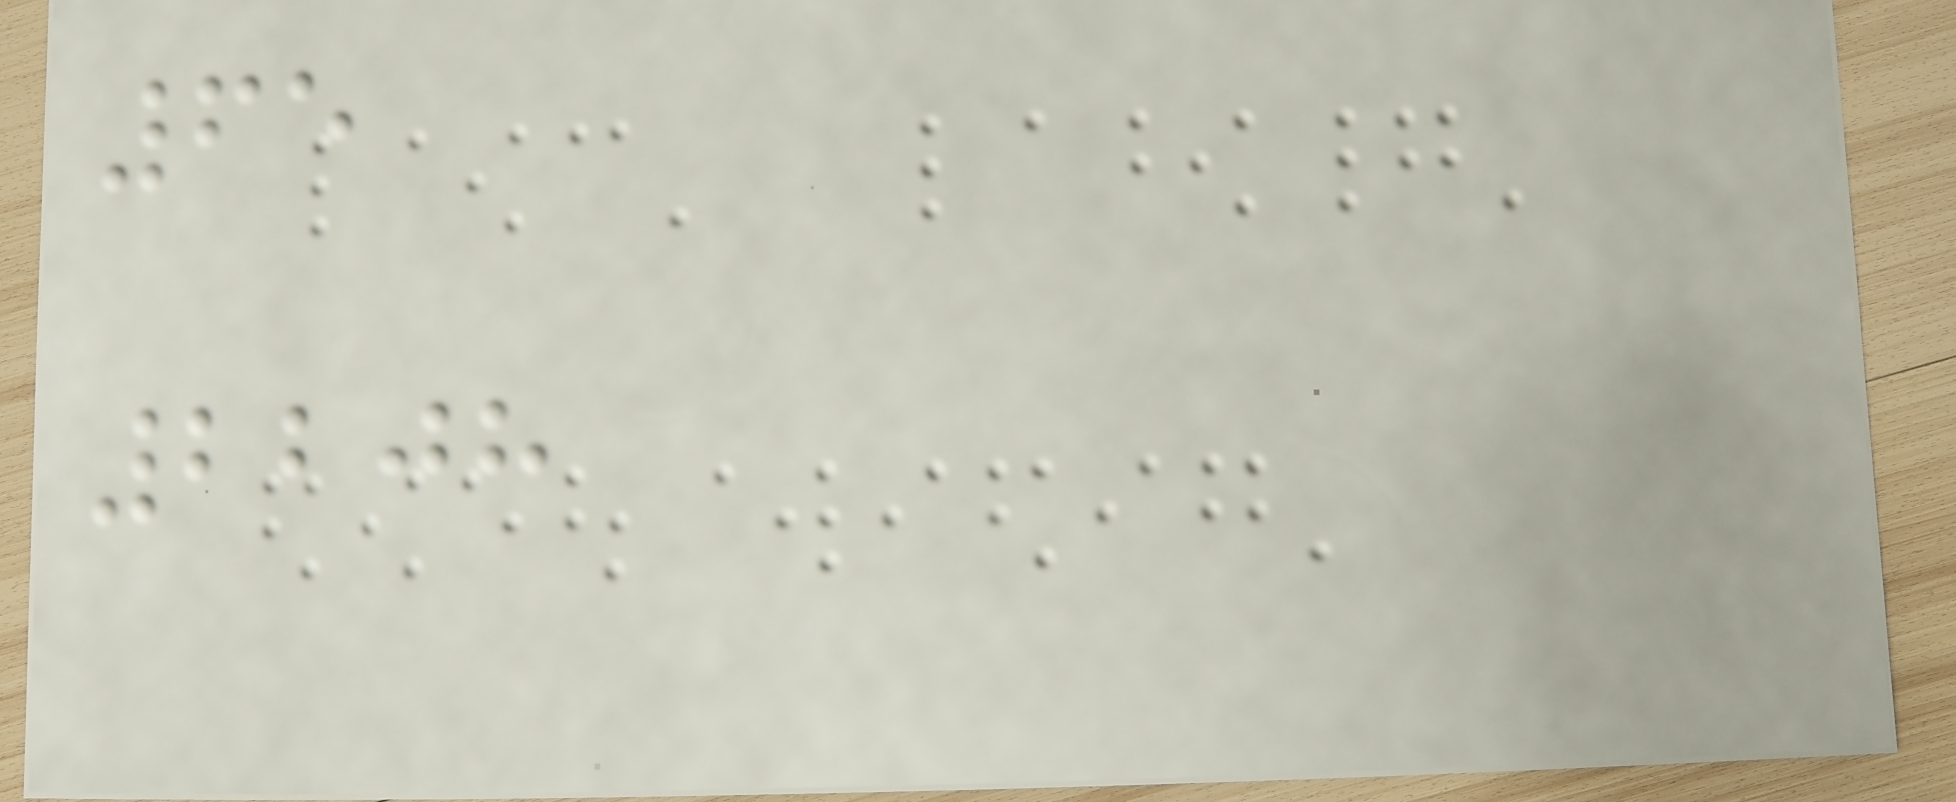65
2208
